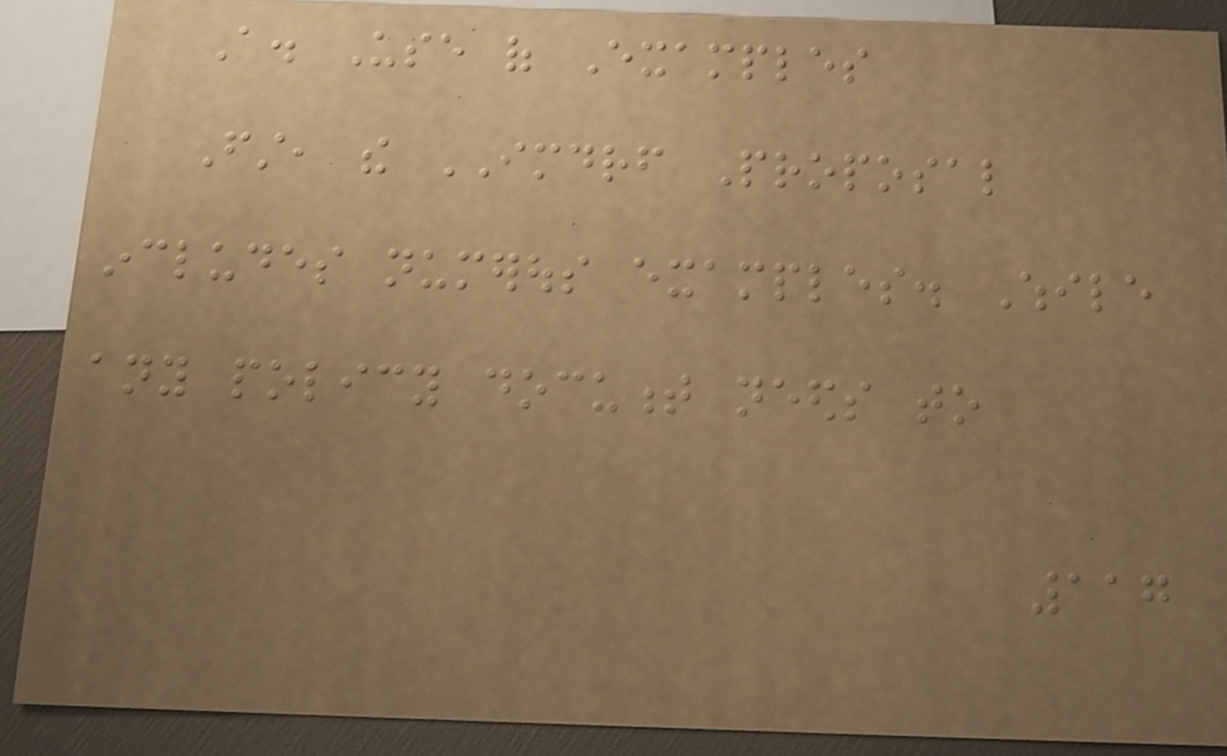A. Use of Examples
First, the IMDRF Proposal
includes numerous examples. While
any policy document needs to
117
